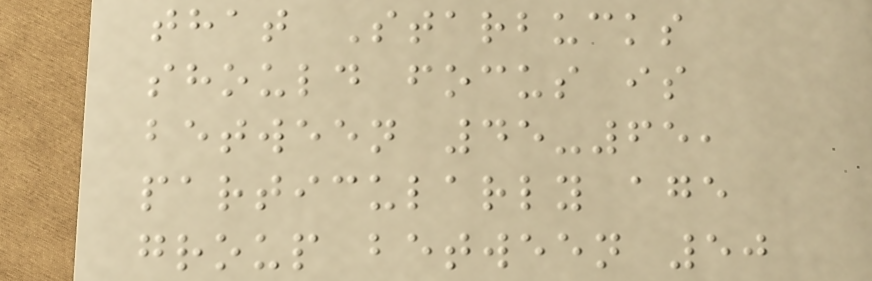that Starbucks
should focus is
between 45-65,
particularly age
group between 50
